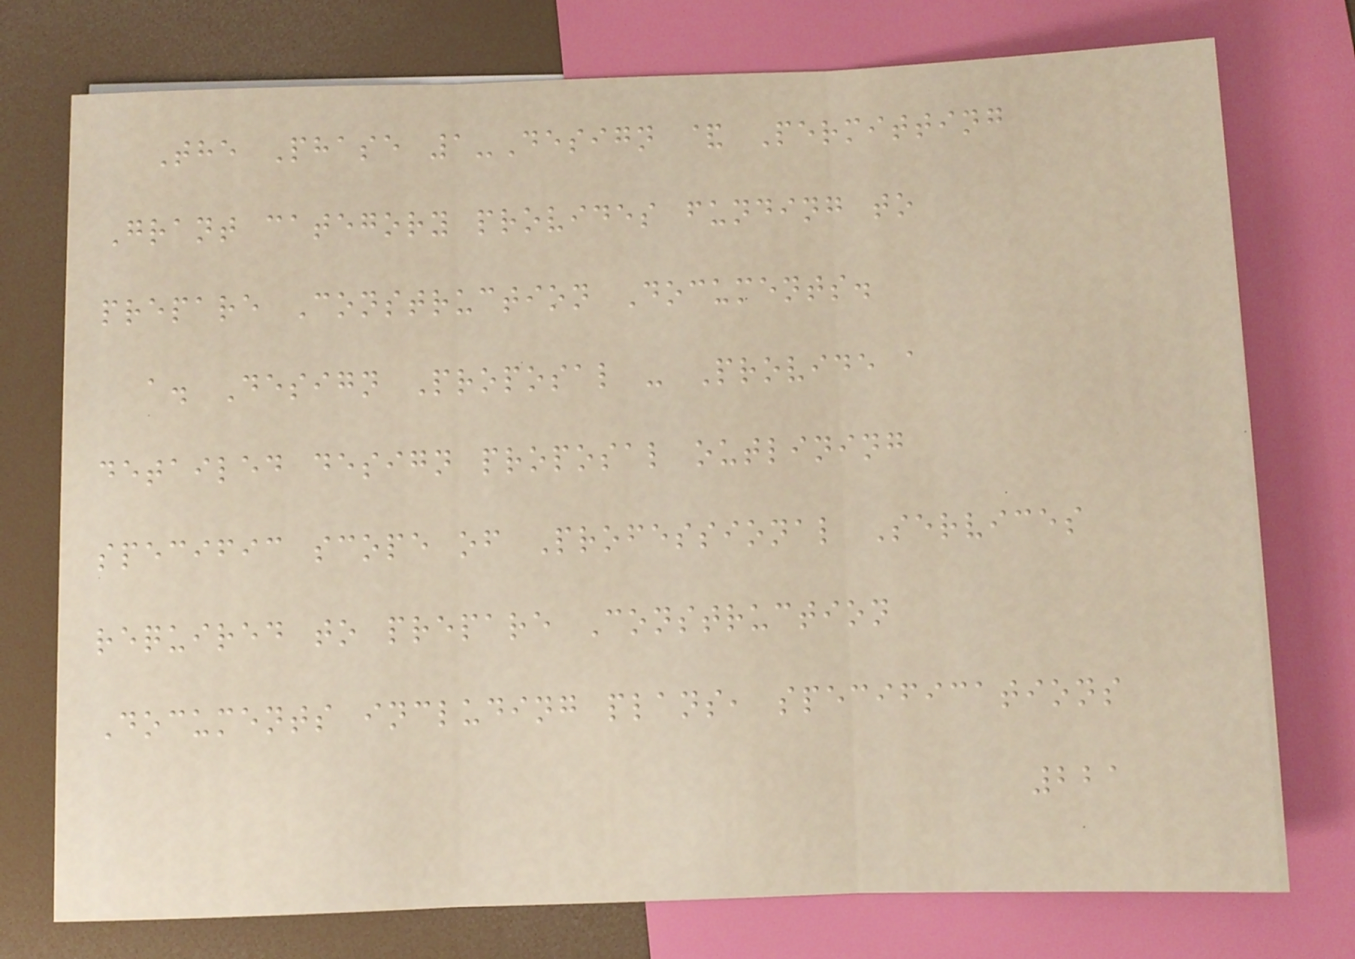The Phase 1-Design & Permitting
Grant category provides funding to
prepare Construction Documents.
a. Design Proposal - Provide a
detailed design proposal outlining
specific scope of Professional Services
required to prepare Construction
Documents including plans, specifications
221
